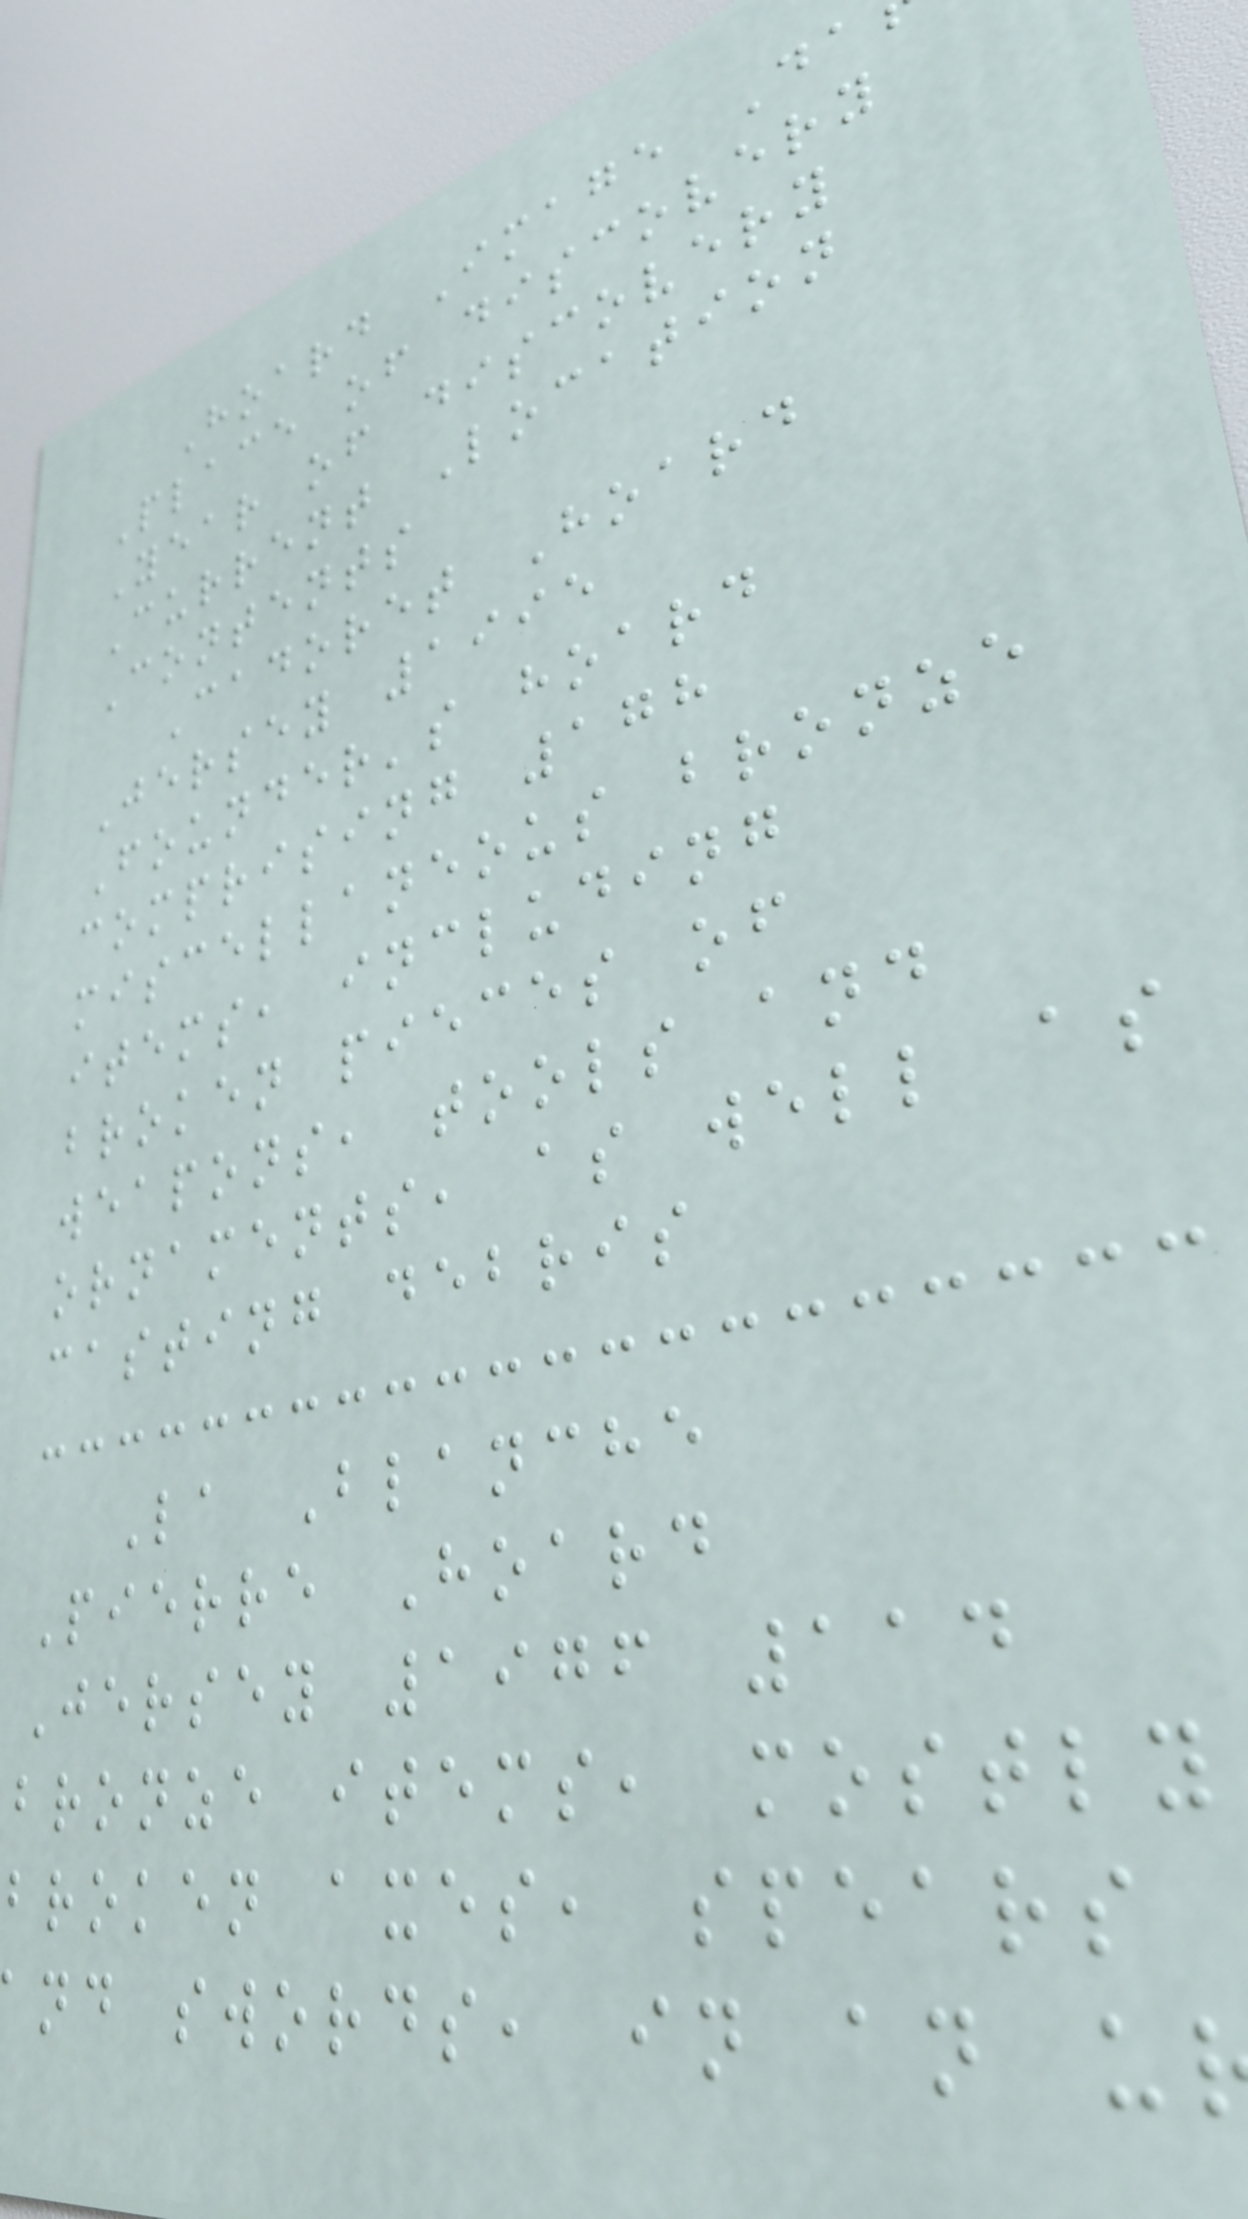Hoard Image Da
Place of discovery
Year of discovery
Current Location
Contents
Cadoret Hoard
Jersey 1995
Founder's hoard
comprising 178
miscellaneous bronze
items, including
broken pieces of
weapons, tools and
ornaments, as well as
casting debris
La Blanche
Pierre Hoard
Jersey 1976 114
bronze items, mostly
broken axes, spears
nd swords, in an u
